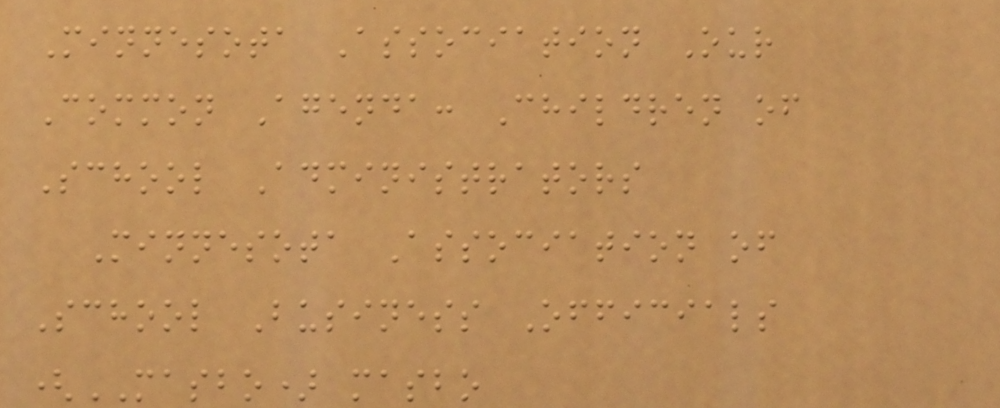Minnesota Association Our
Common Agenda: Children of
School Administrators
Minnesota Association of
School Business Officials
(MASBO) masbo
